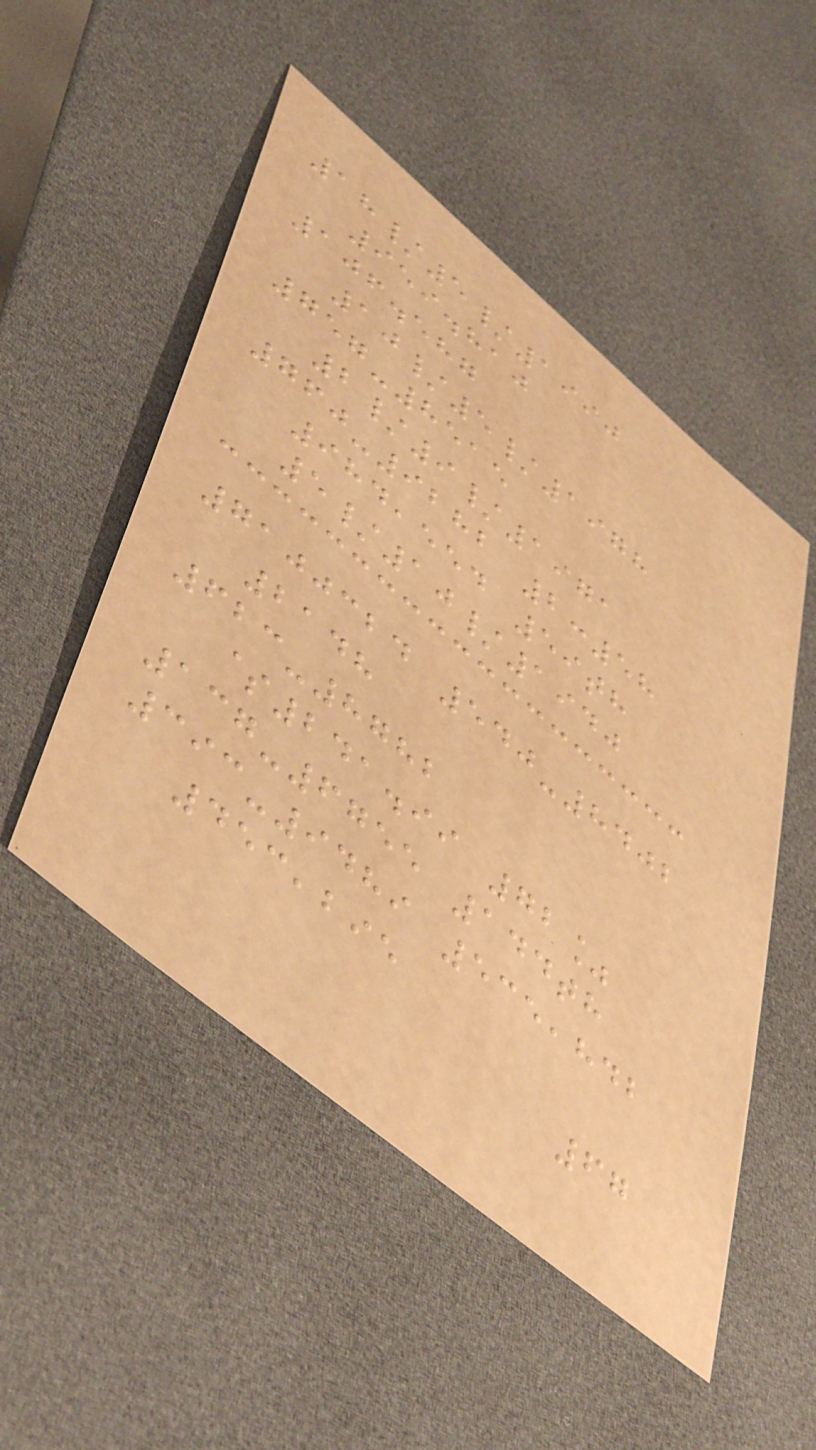18/5/1990
959.810
106.587
10/5/1978
757-8515
2/9/1971
760-9282 2:58
984,554 59th
5/10/1940
7100324 540-8402
2148
623-8782
$241.99 72%
137-6755 144th
393-9489 535,842
453,295
67
